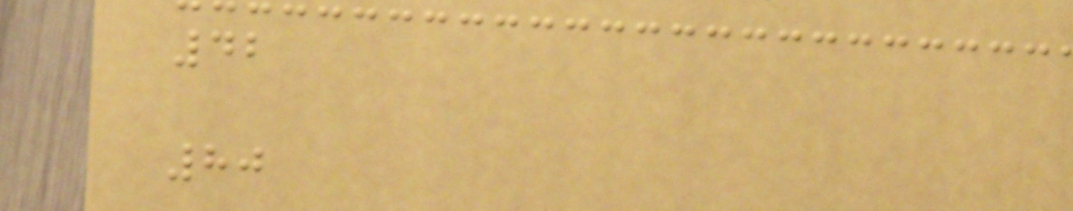42
80
